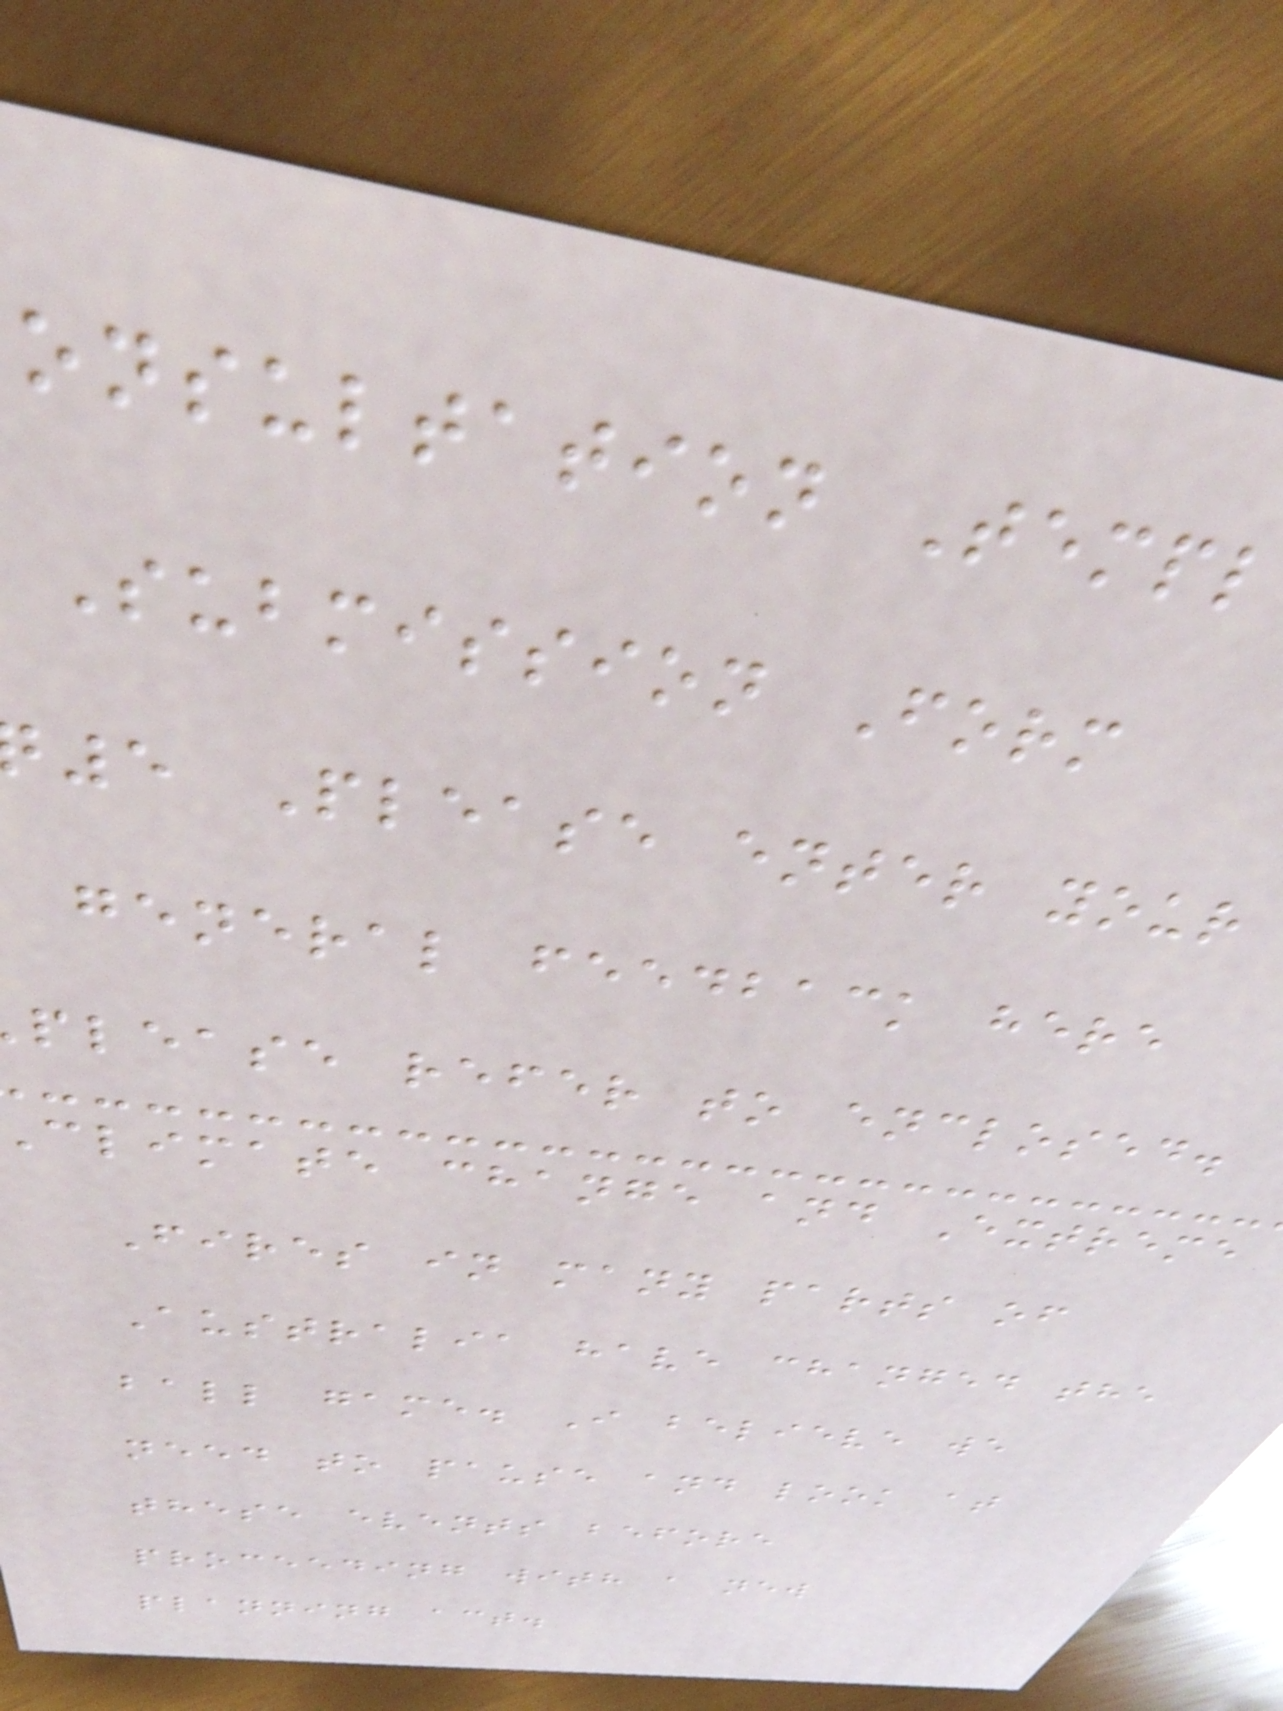onsultation Templ
Submission Form
5 Please enter your
general feedback here
please refer to enclosed.
climate change and Extreme
Fires in many parts of
Australia have changed the
ball game. I believe we
need to pause and look at
these events before
proceeding with a new
planning act.
